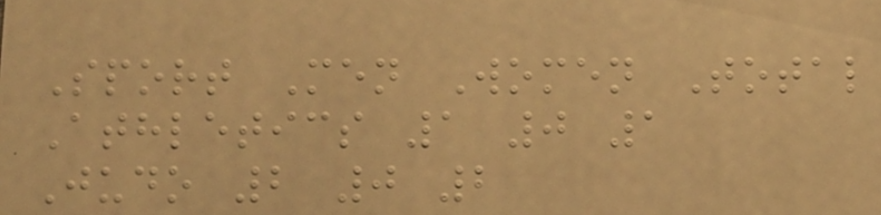Sport Men Women Total
Athletics 1 0 1
Judo 2 0 2
